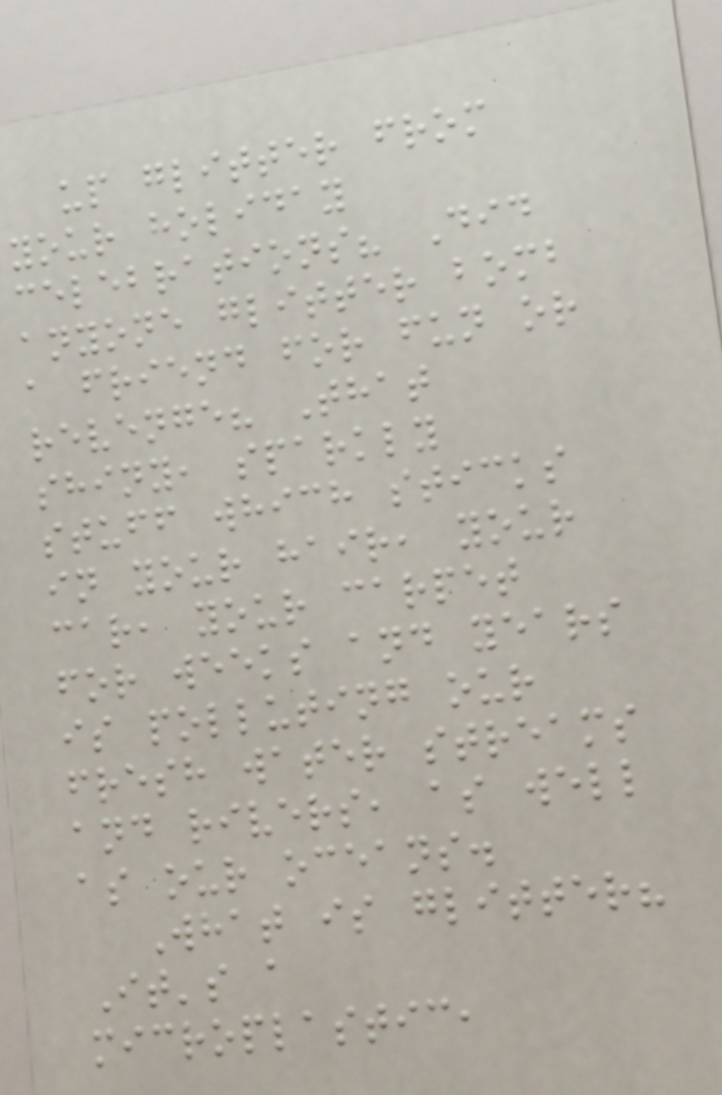up glitter from
your holiday
celebrations? Did
anyone glitter bomb
a friend for fun or
revenge? That
shiny, sparkly
stuff which sticks
in your hair, your
car, your carpet
for weeks and years
is polluting our
fresh water streams
and rivers, as well
as our oceans.
What is glitter?
It's a
microplastic,
